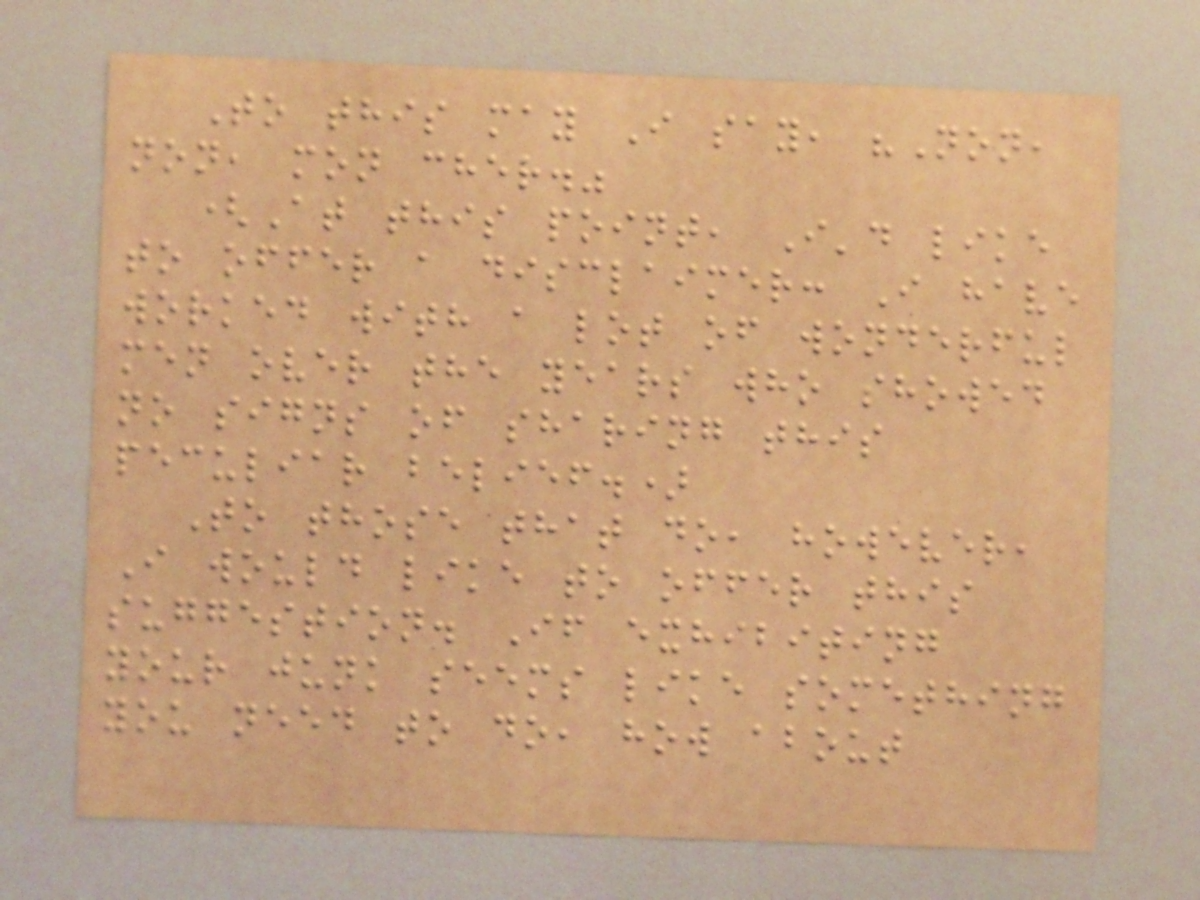To this may I say, "Non,
non, mon cher."
(At this point, I'd like
to offer a disclaimer: I have
worked with a lot of wonderful
men over the years who showed
no signs of sharing this
peculiar belief.)
To those that do, however,
I would like to offer this
suggestion. If exhibiting
your junk seems like something
you need to do, how about
